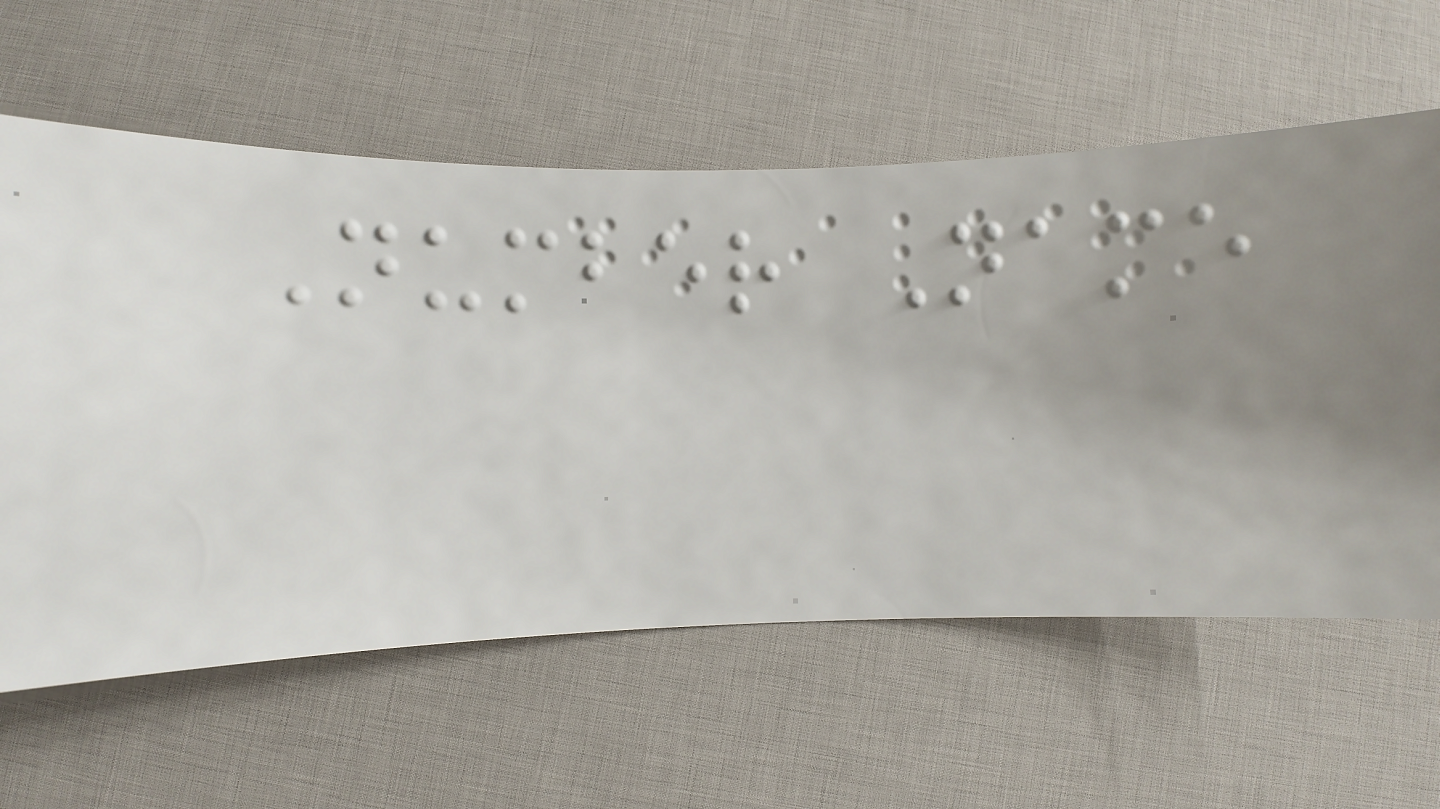Number Name
